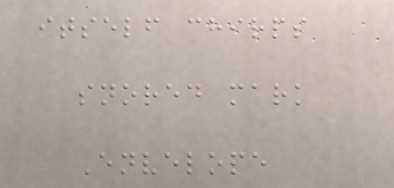itself chirps
snored mark
Envelope
